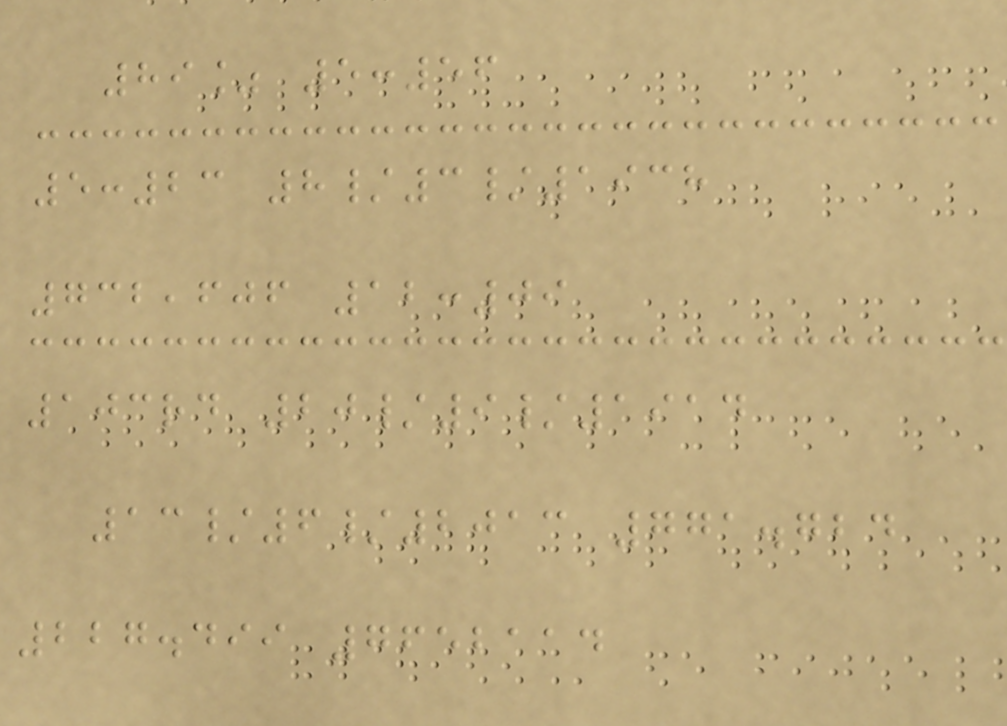89% 5:56
5:23 8/3/1938
732,606 12:09
103rd 20/9/1914
13/6/2013 771.724
227.499 7652114
